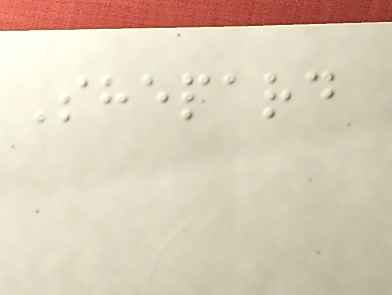Shepard
